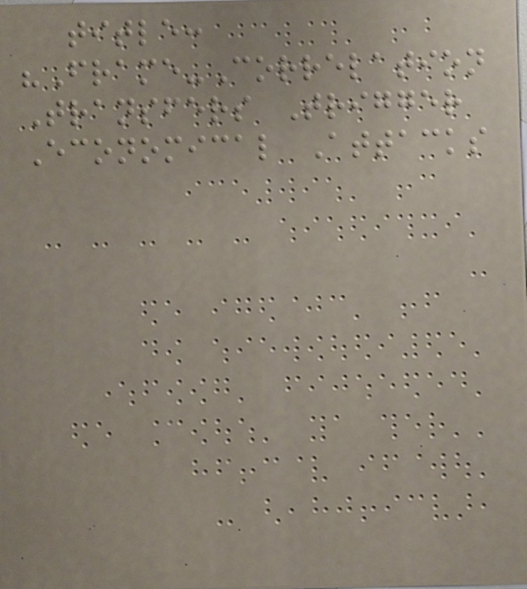title:
"Frame-Correlation
Transfers Trigger
Economical Attacks
